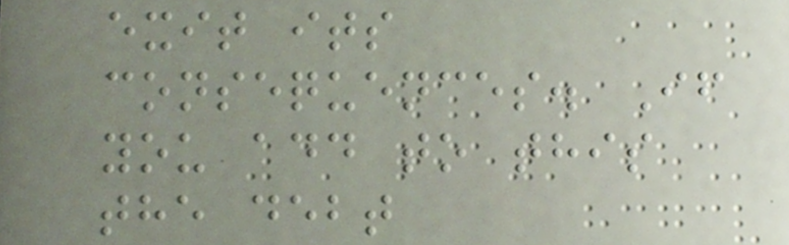exit its
consequences. If
you add to this
the debt
